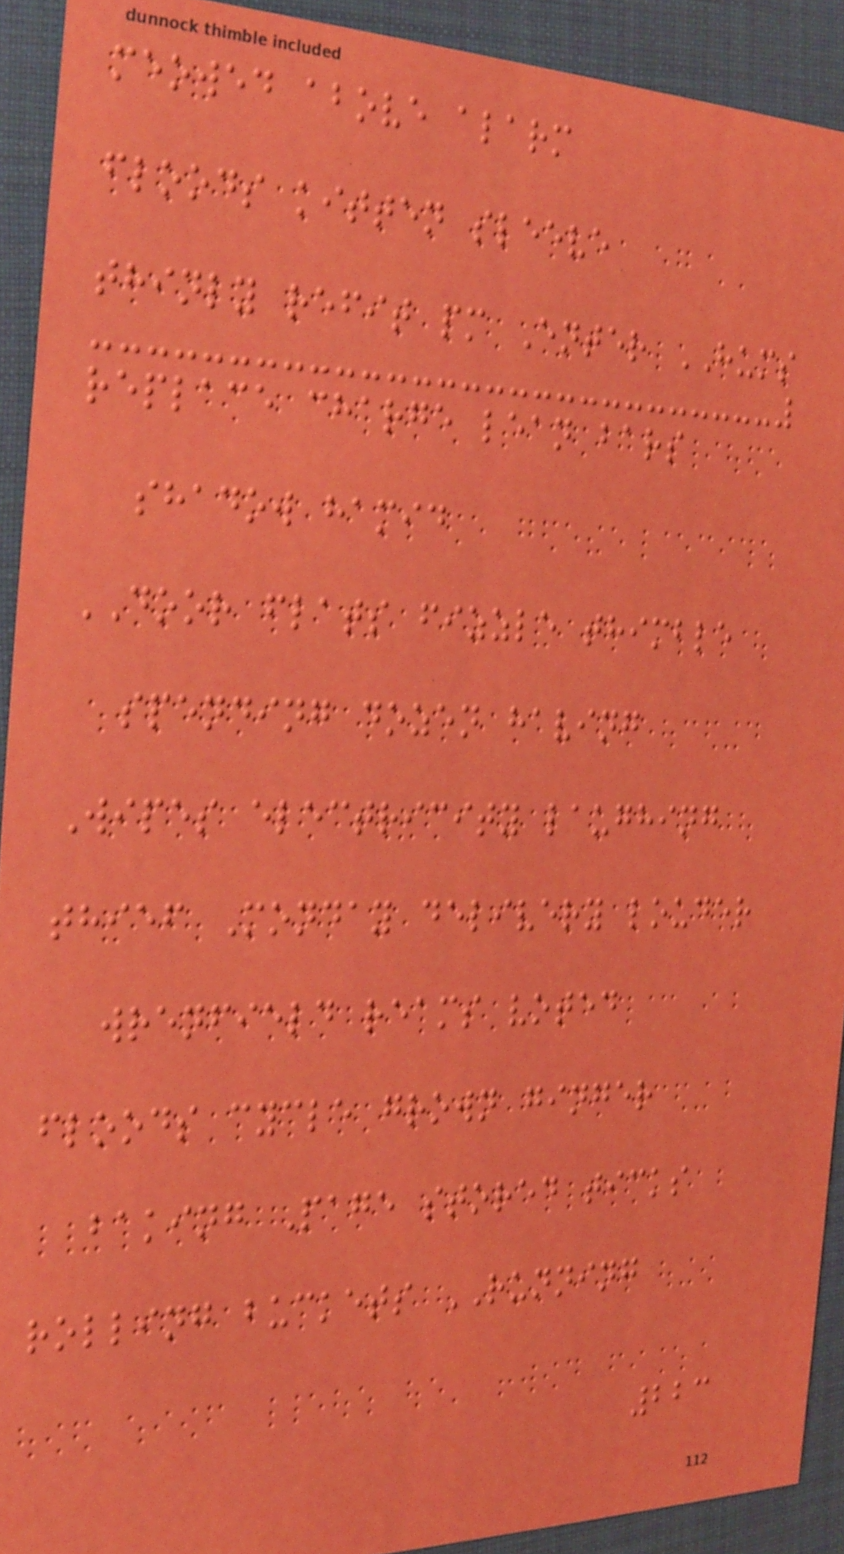meowed above alarm
floods kitten sleeve
thinly refit pm Enter HUMS
replace charge lean bars
shadow hamid
DOOR flats fizzle thimble
spending dozen having
Wipes electricity laughing
thief Monday delivery louder
wrenfield reams voted
floods cycle grown ginger
baking Page stored ticks
rolling buckets RUNNING
223
